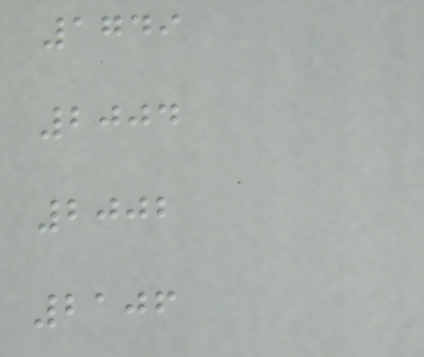1749
2004
2002
2106
